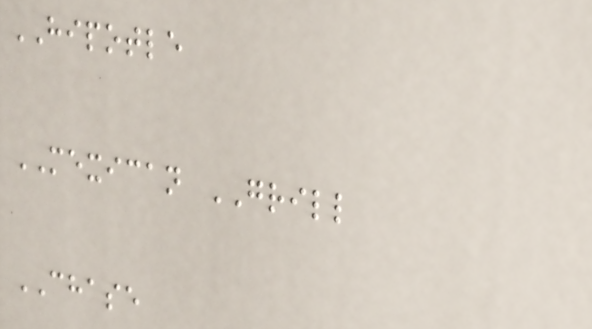HIPOTLE
MEXICAN GRILL
CHASE
